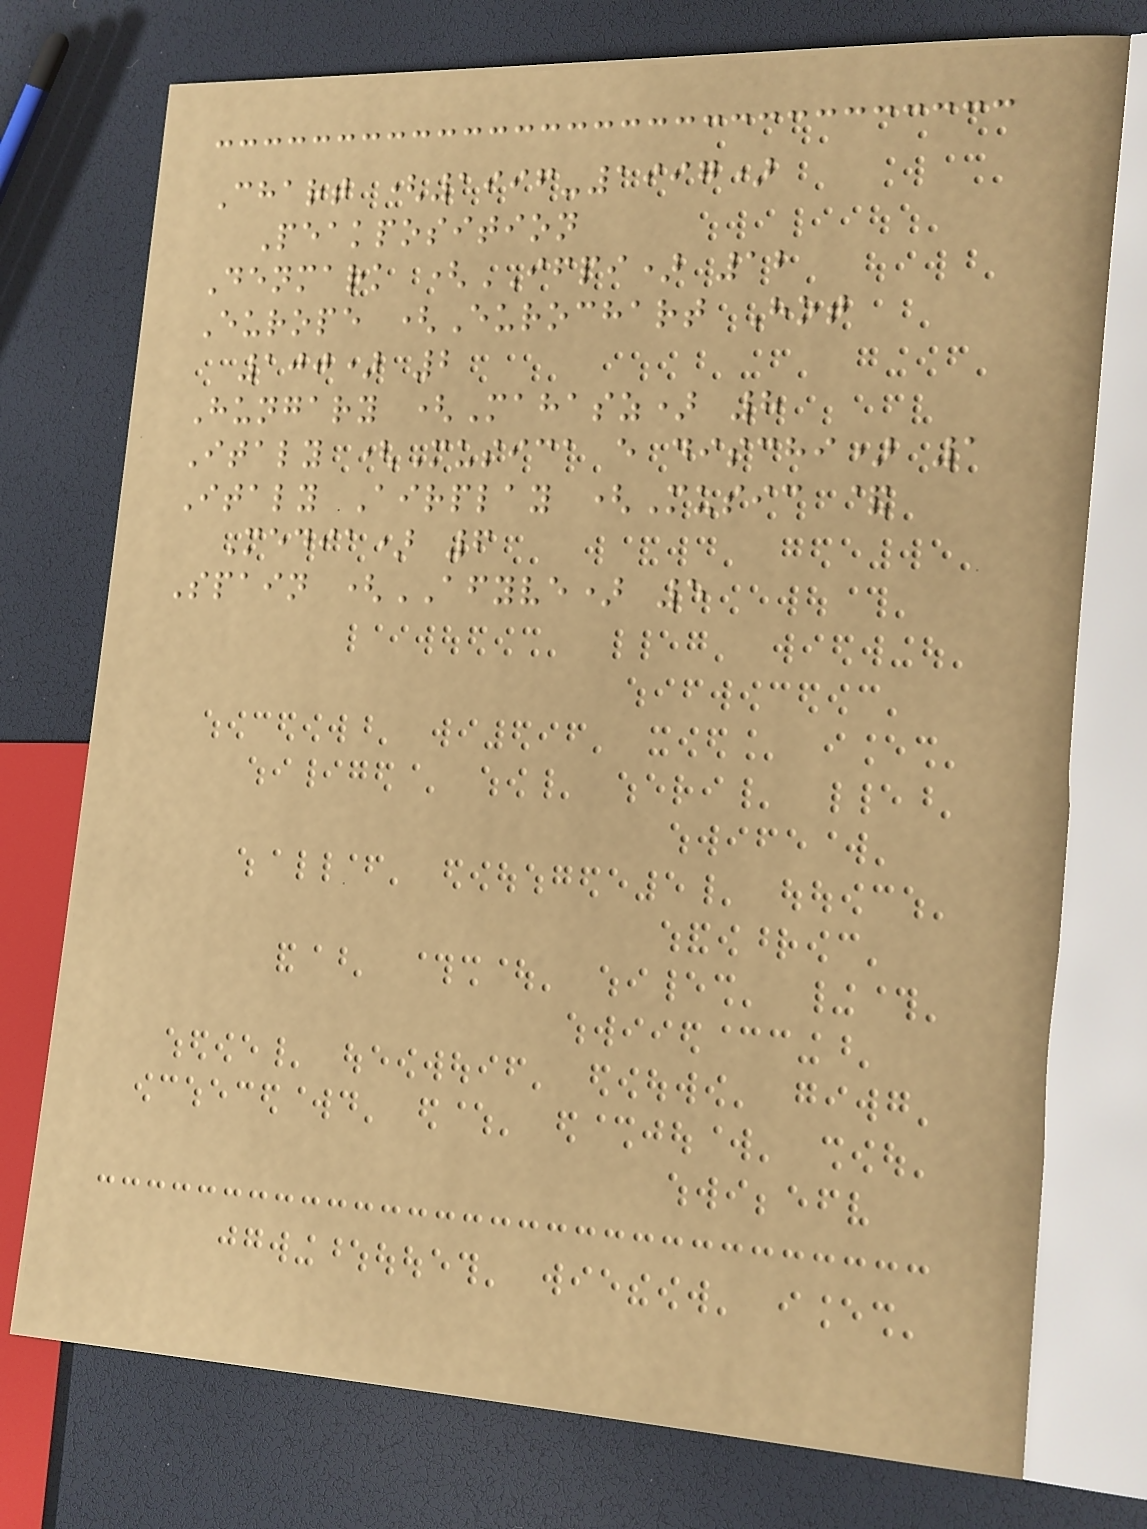Chart (1996-1997)
Peakposition
Denmark (IFPI) 12
Europe (Eurochart Hot
100) 2
Hungary (Mahasz) 8
Italy (Musica e dischi) 1
Italy Airplay (Music &
Media) 6
Spain (AFYVE) 5
